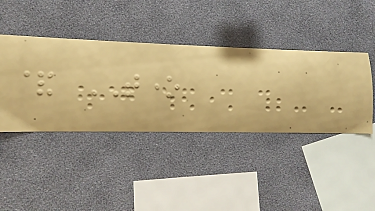& TONE
